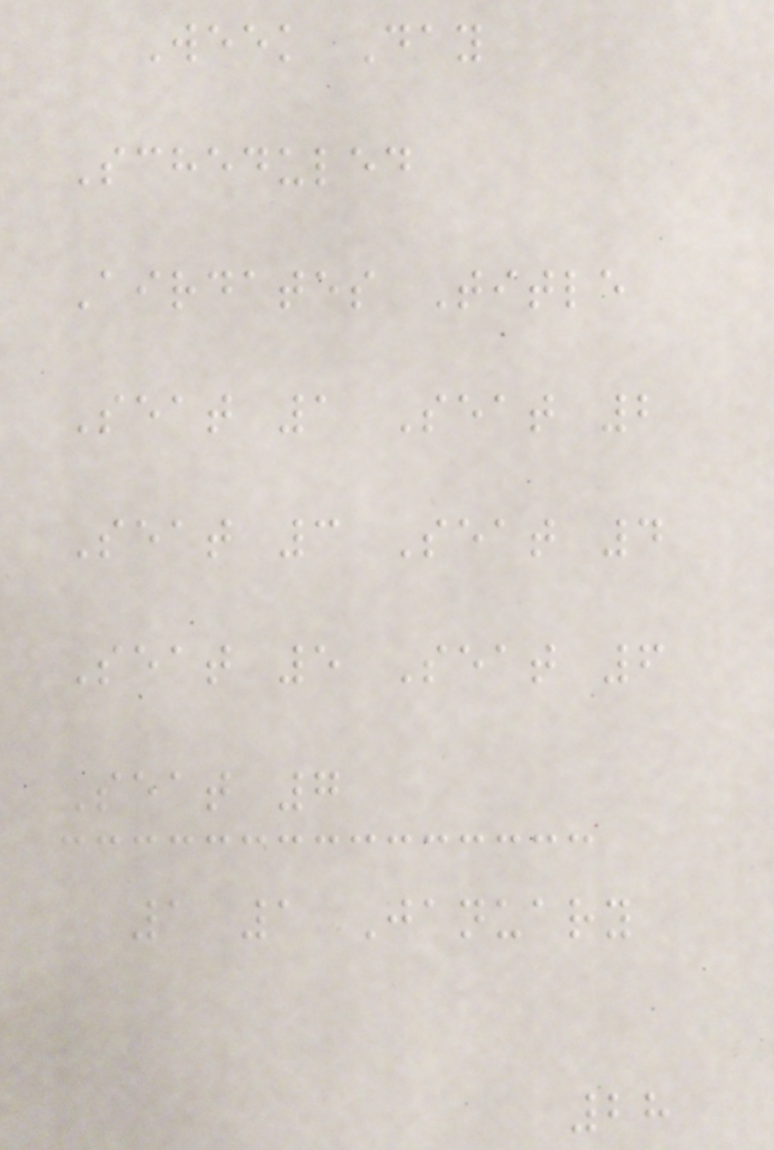Week Day
Scheduled
Airdates Title
Seat 1 Seat 2
Seat 3 Seat 4
Seat 5 Seat 6
Seat 7
1 1 January
28
